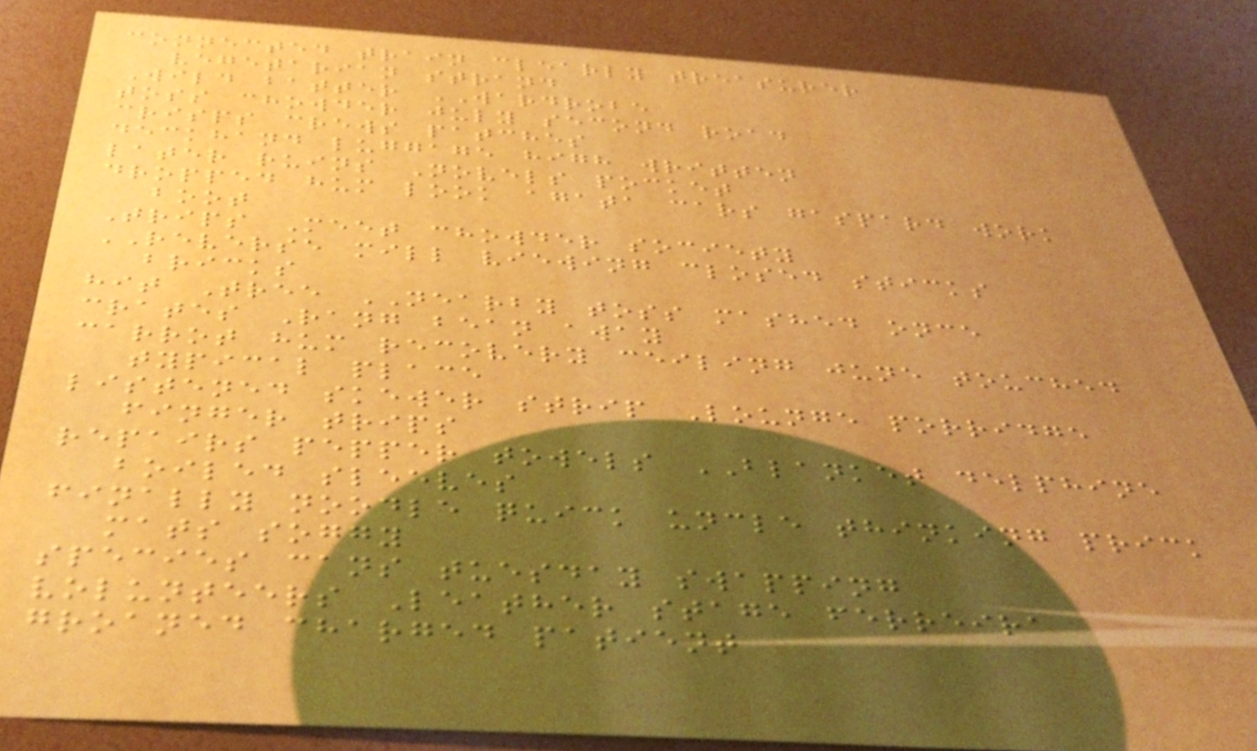connected train clearly treasurer
vegetarian strand
Wild batter WARDROBE
toss chowder july second road
crisps crews patches
deckhand luggage high written
later ruins Novels pocket
dropped hum look agata cars gaspard work
boot
Trips Meet chowder society
REVERSE mill viewing closed sticks
bricks
hit Tree NEARBY toss mashed once
crates Rang bean away
carrot hum recovery ceiling june touched
typical place
listened skewer strip Lounge porridge
finger trips
repairs pepper towels BLANKET delphine
boiled sleeves
finally noodle quick uncle thinking prick
mats soggy
species cans tuesday swapping
volunteers Leather stage ferreira
groaned charged patient
